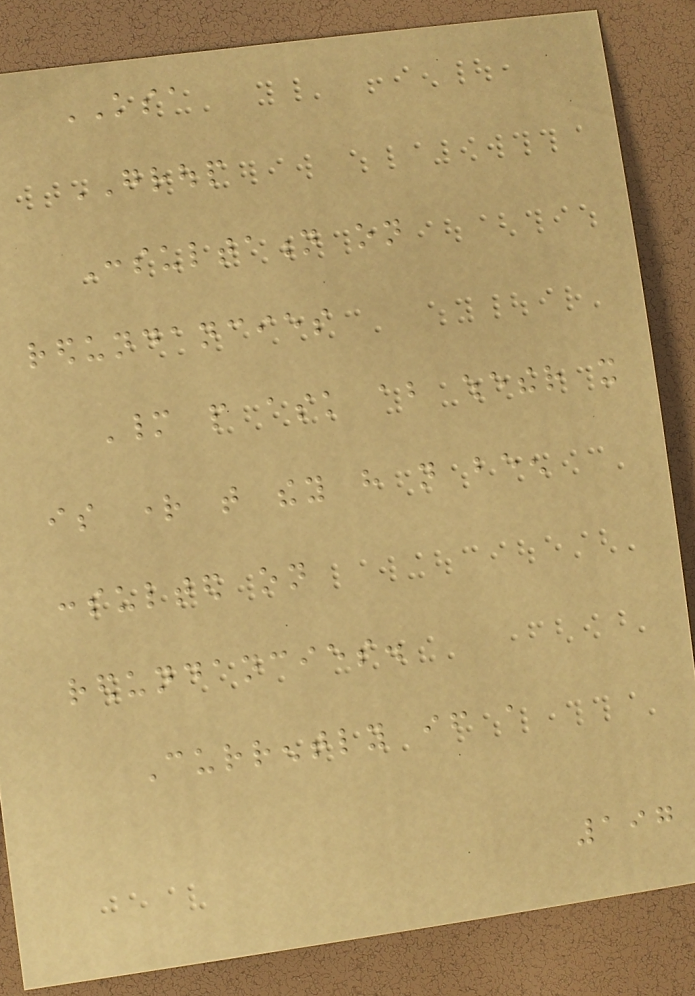KSA
GROUP
Consultation on
redundancies
Many people ask about whether it
is right that they have not been
consulted on
redundancies.
Currently if a
197
